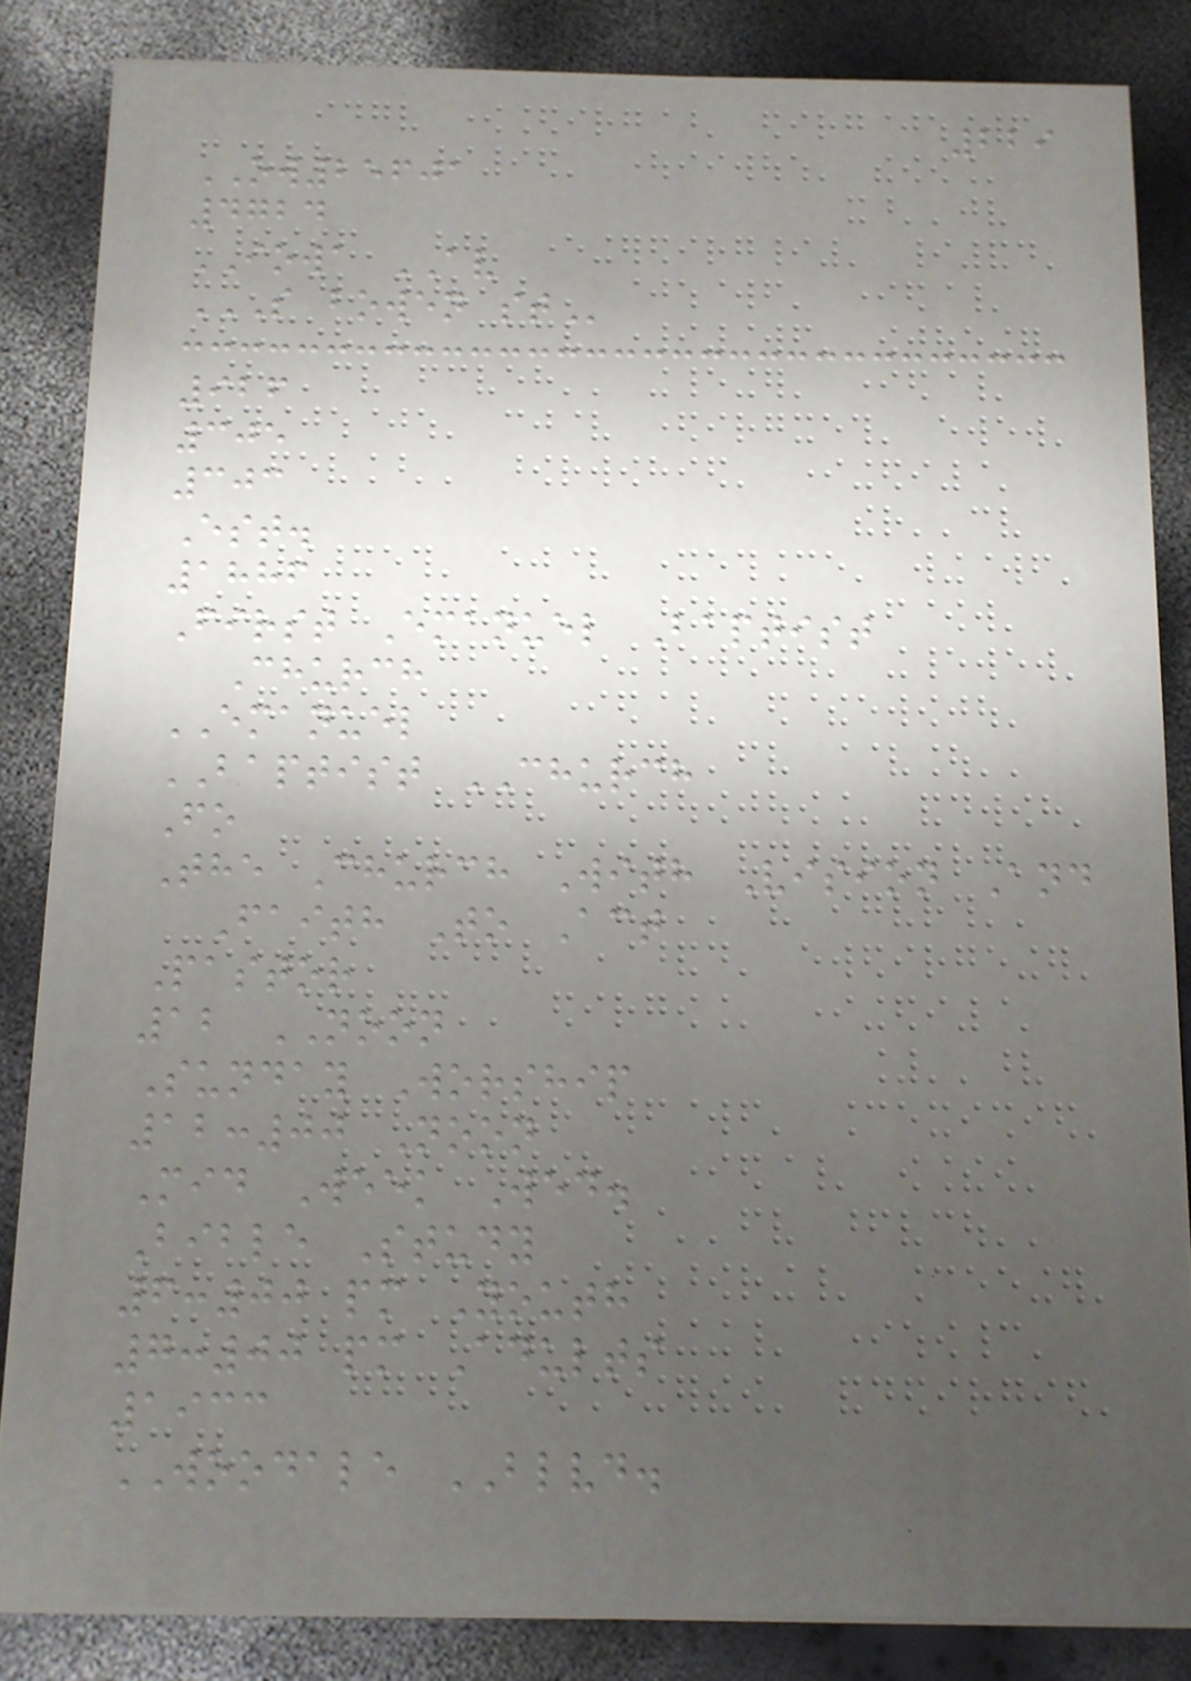229
OW25601
4724
IOWA AV
S BOWEN ST
926
305
303
Est.
1886
First Emanuel Baptist
Church
EMANUEL
BAPTIST CHURCH
Fo
The Church With Vision And
Faith To Act
Pastor
12 NOON
Sunday Worship
12:00 Noon
Mid Week Wed.
Bible Study
6:00 pm Youth
7:00 pm Adults
1933
WOODALE BLVD.
